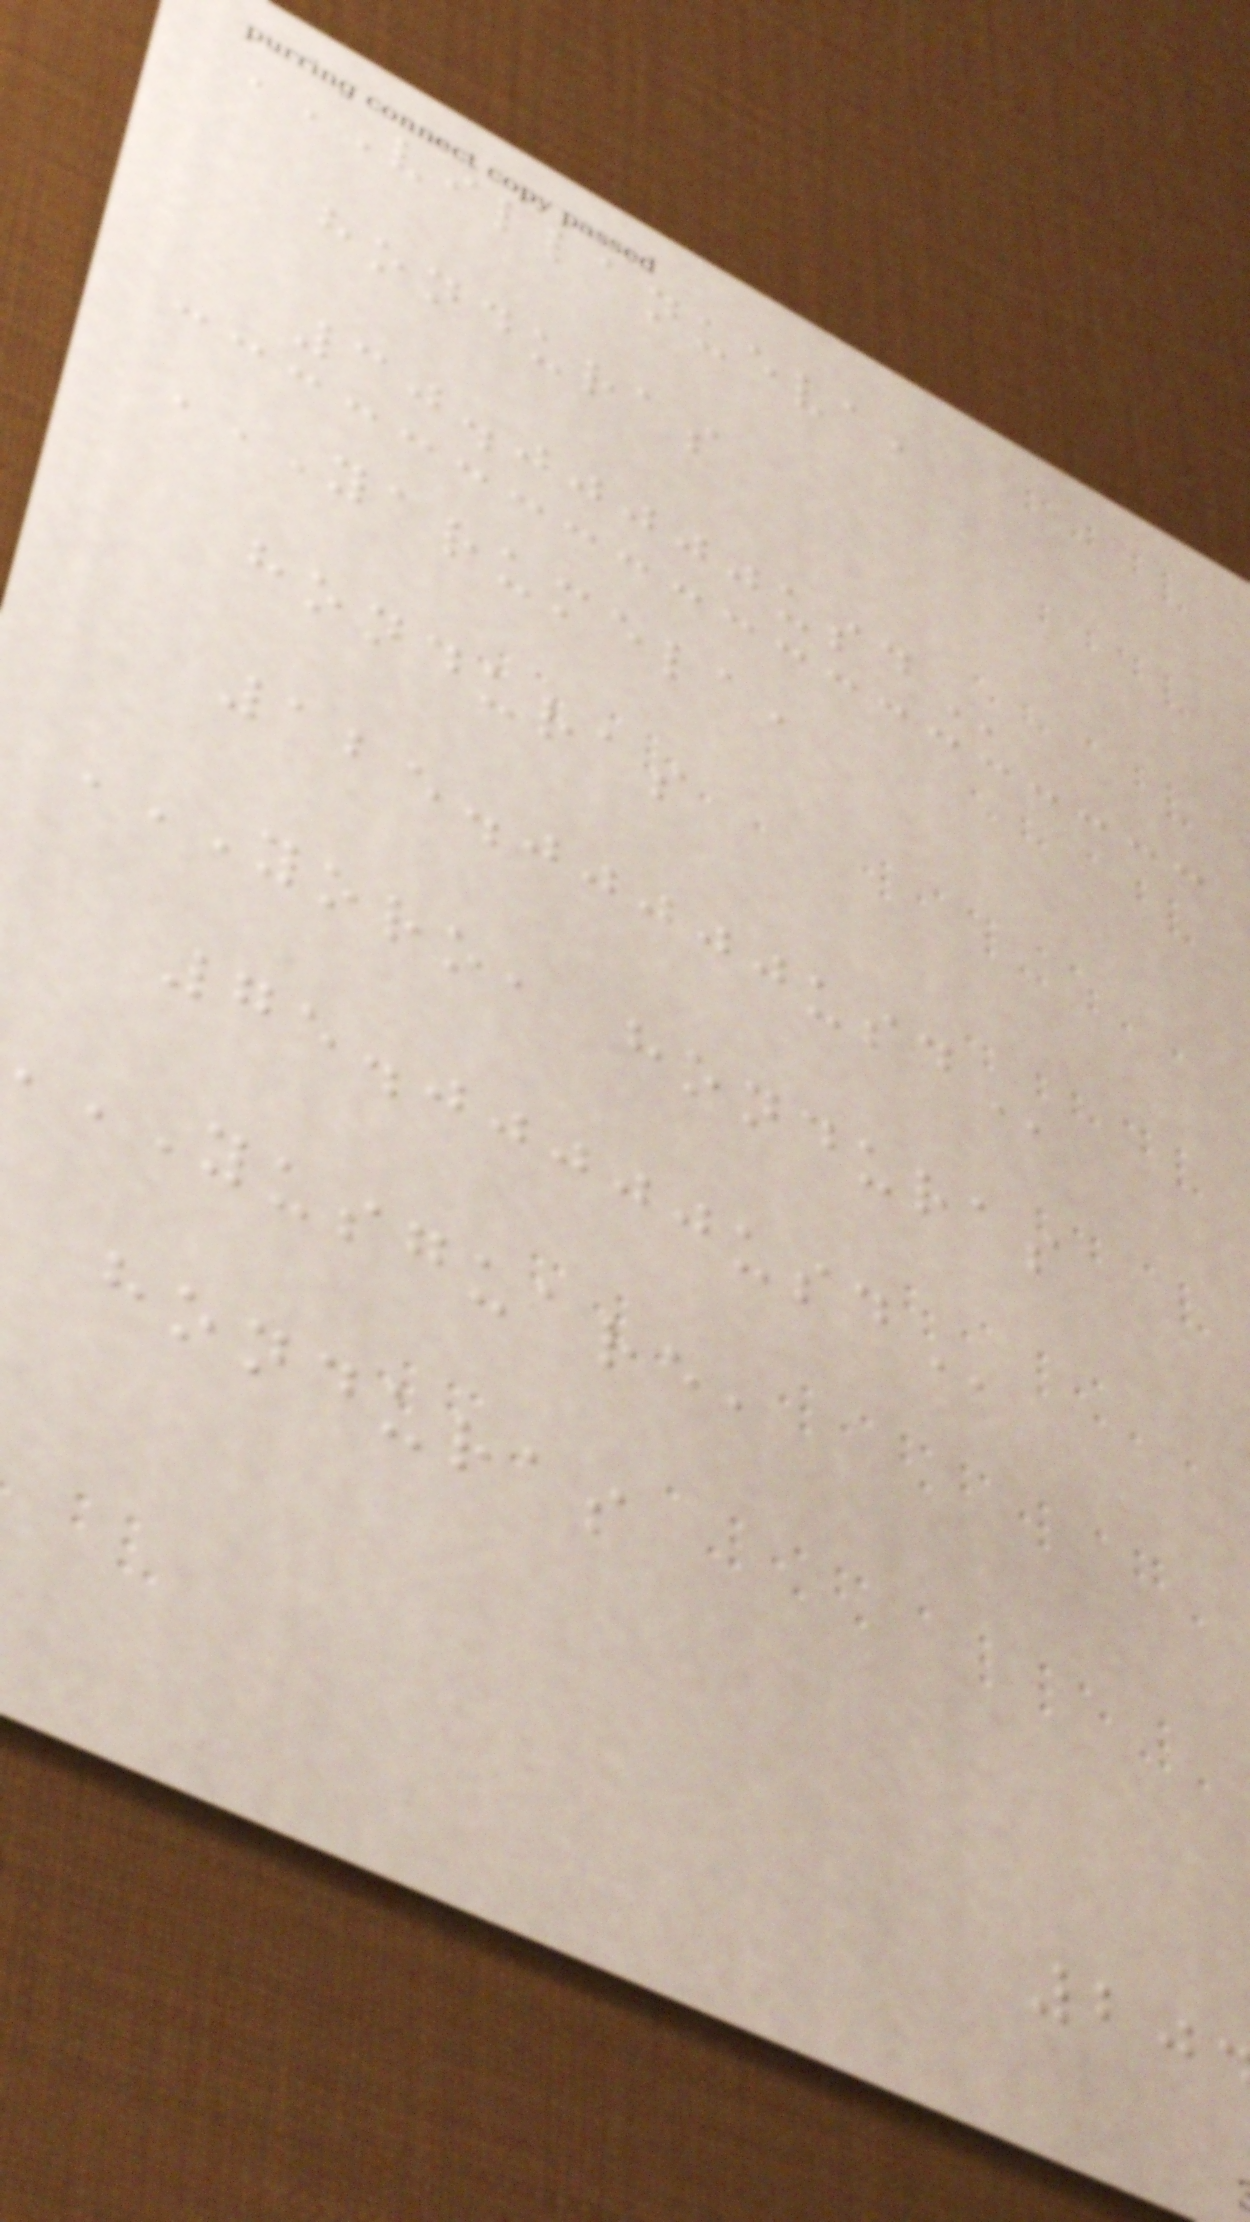VILLANUEVA,
honduras
YARUMELA,
honduras
YORO, HONDURAS
YUSGUARE,
honduras
